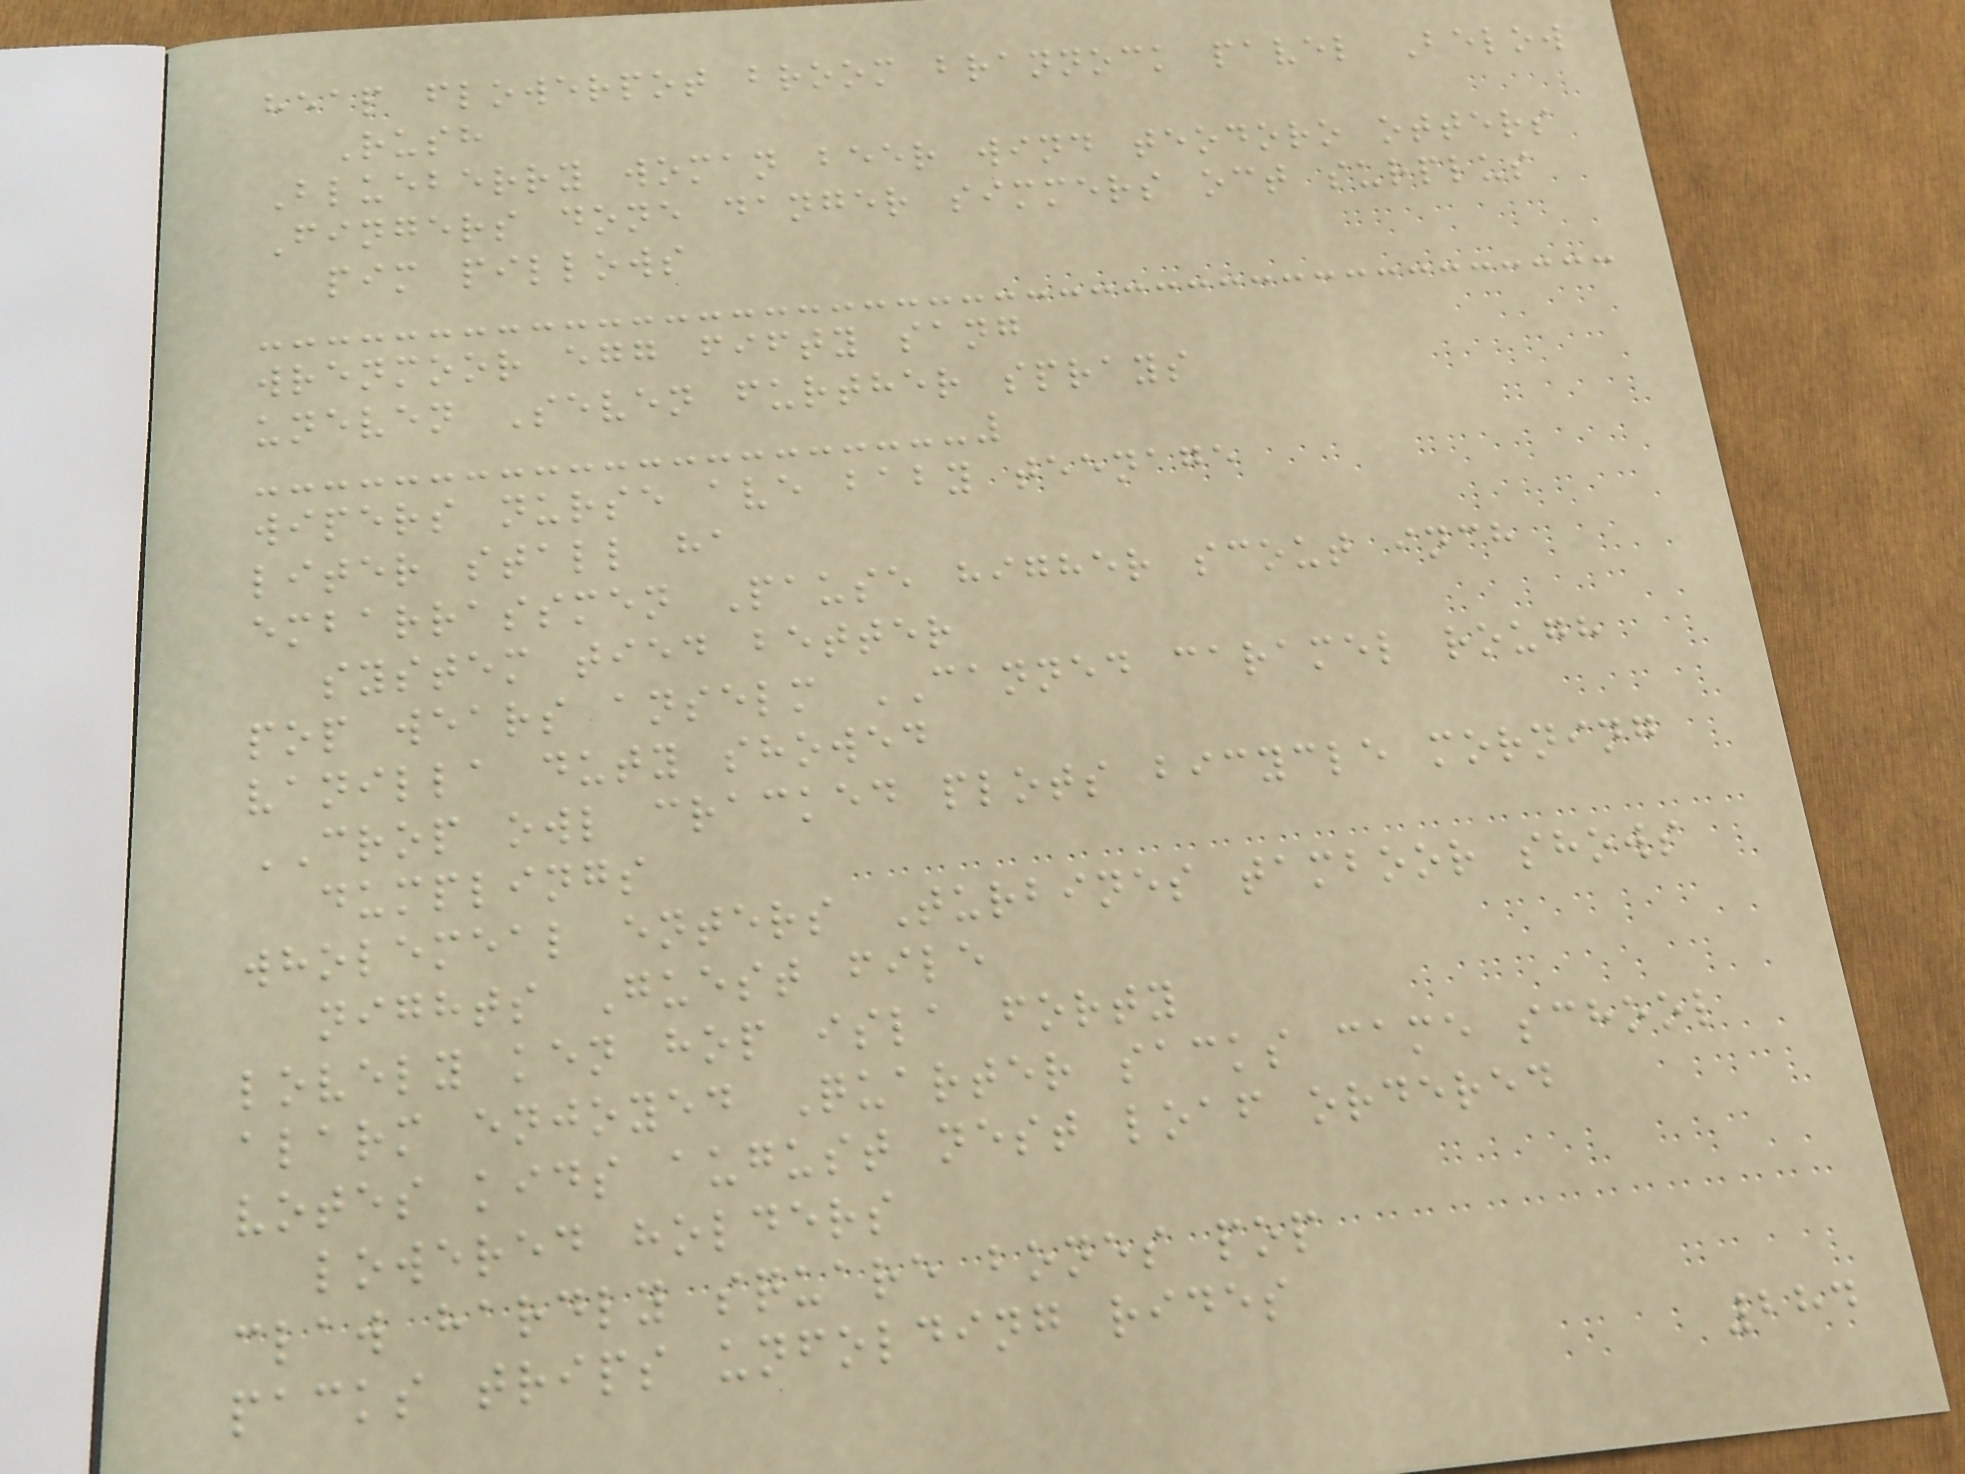heap flowerpot broom brannock pavel Below
Rush
Blueberry woman beer wind teodoro otters
Fingers done danger simmers oct surplus
pim pillows
wrenmoor egg fifty sang
uneven Seven further sprays
wipers nurse ave baby teenage
liter stall ha
embarrassmen Pause higher scout inch
system tied better
pop wears anselm CANNED caramel rough
vanilla duty showed
CROP owl cracked plots bicycle morning
dumplings
wholemeal enters Turbines tamboor shows
nights Guest file
lovely ken hop isla forty
alarm enjoyed Quarter sacks came school
votes kids august nest loaf ordered
lowered holders
claw hardly square bones pop
packs trips unfolding rides
284
